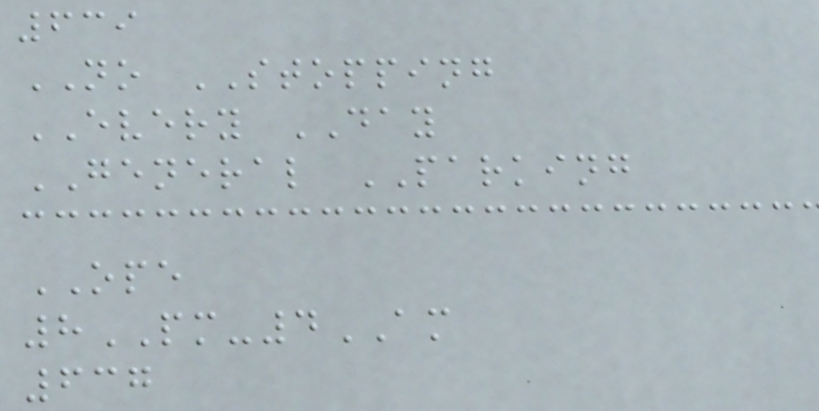639
NO STOPPING
EVERY DAY
GENERAL PARKING
OPE
8PM-4AM
637
